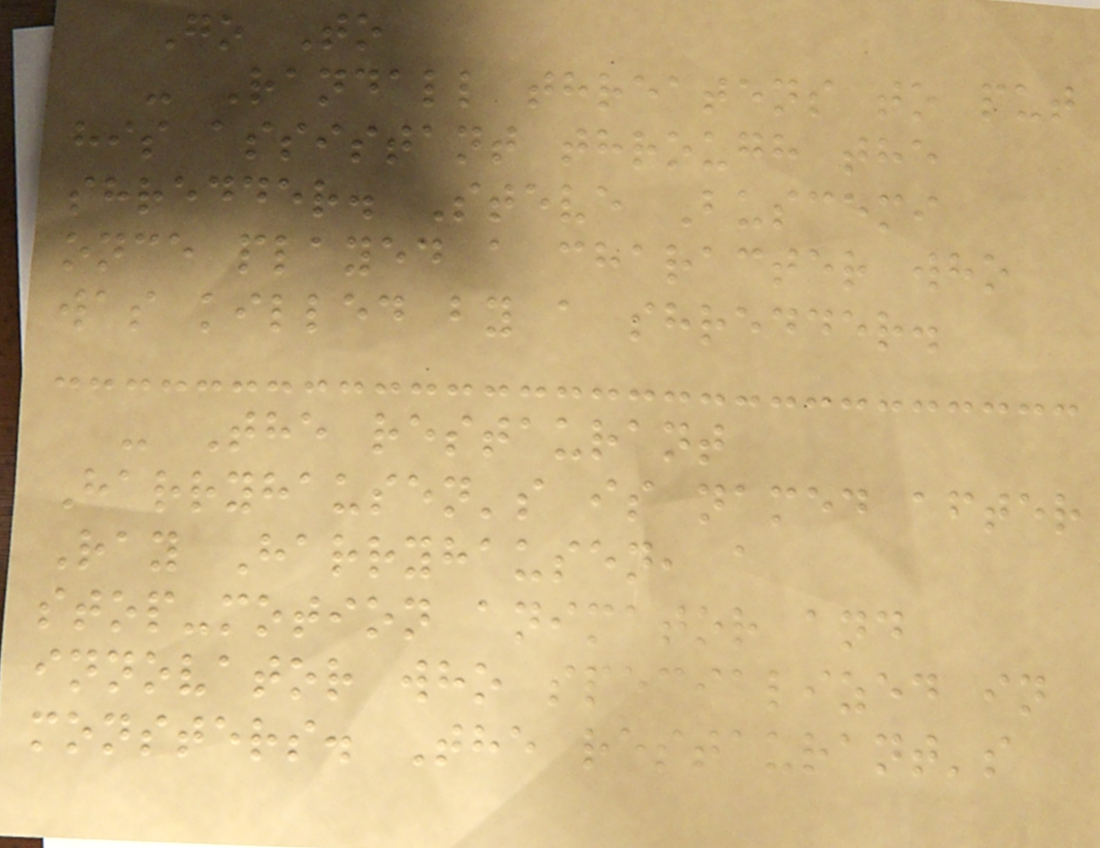Go To
- Randall threatens to put
his assistant through the
shredder. Steve Buscemi
once played a character who
was killed by a shredder.
- The restaurant
Harryhausen's is named after
Ray Harryhausen, a
stop-motion animator and
innovator who specialized in
monsters. The restaurant's
